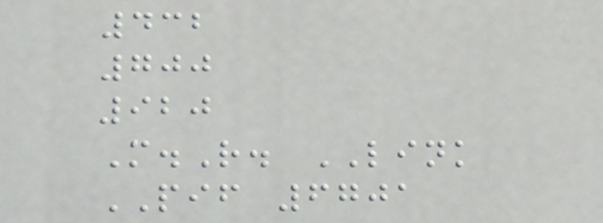432
700
920
M.R. LINK
PIF 6701
